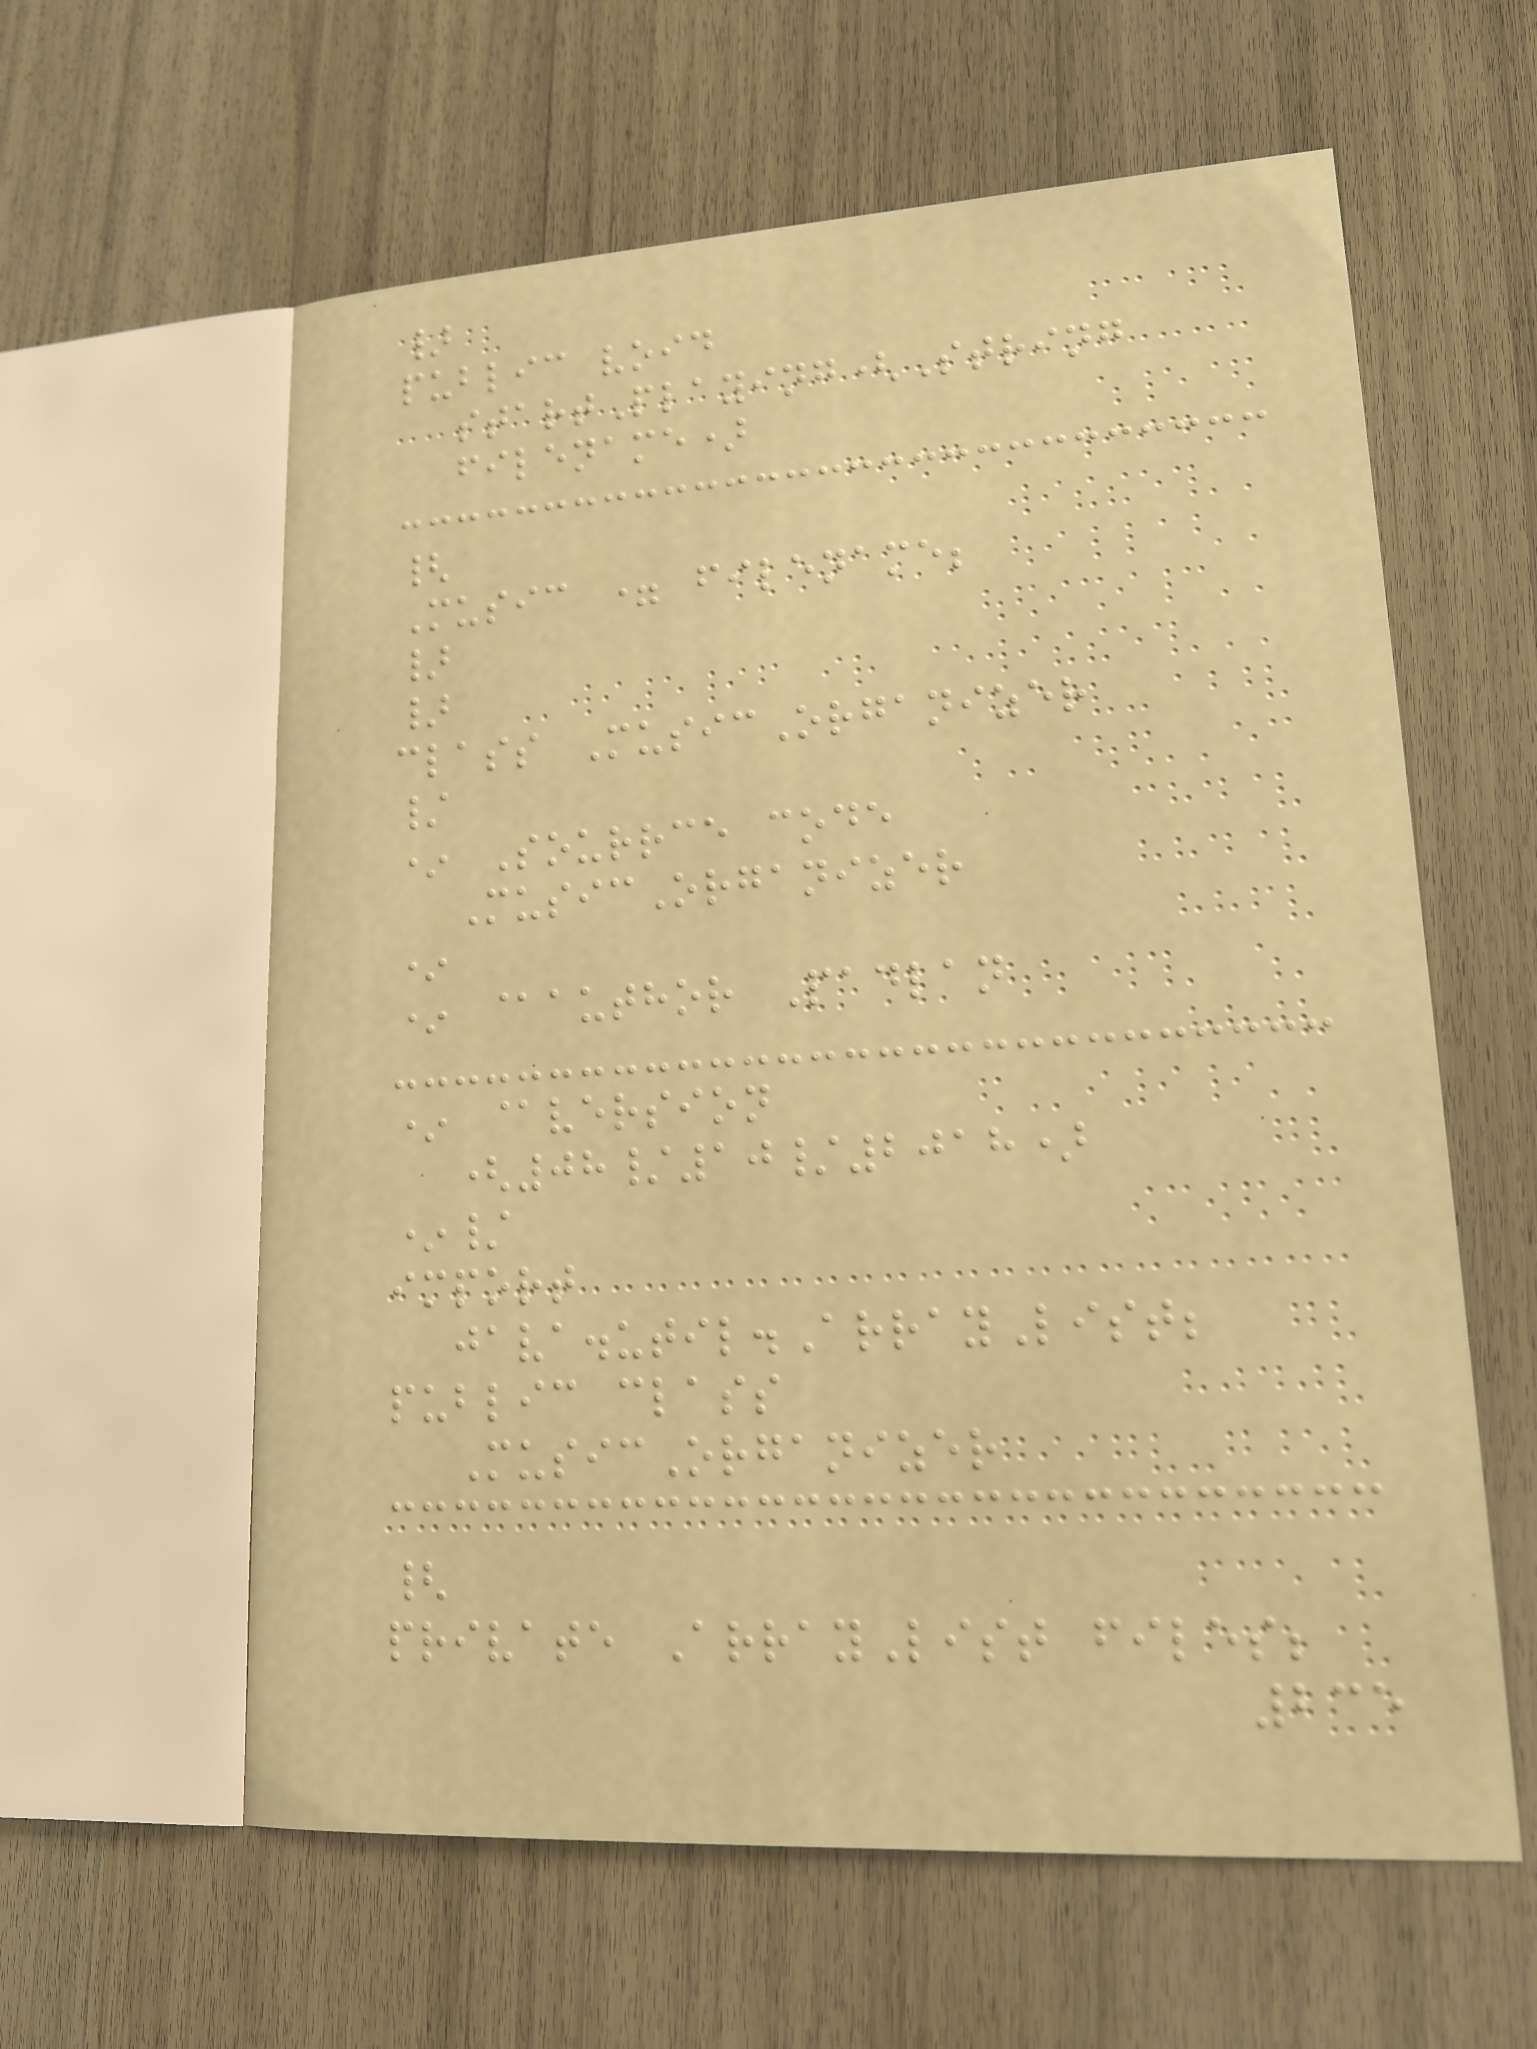}
public void
startPlaying(String
filename)
{
Music = filename;
}
}
class MusicOrganizer
/
* Sourrce code
MusicOrganizer
*
* @author Padlan
* @version
(08/10/2018)
*/
import
java.util.ArrayList;
public class
MusicOrganizer
{
private ArrayList files;
235
